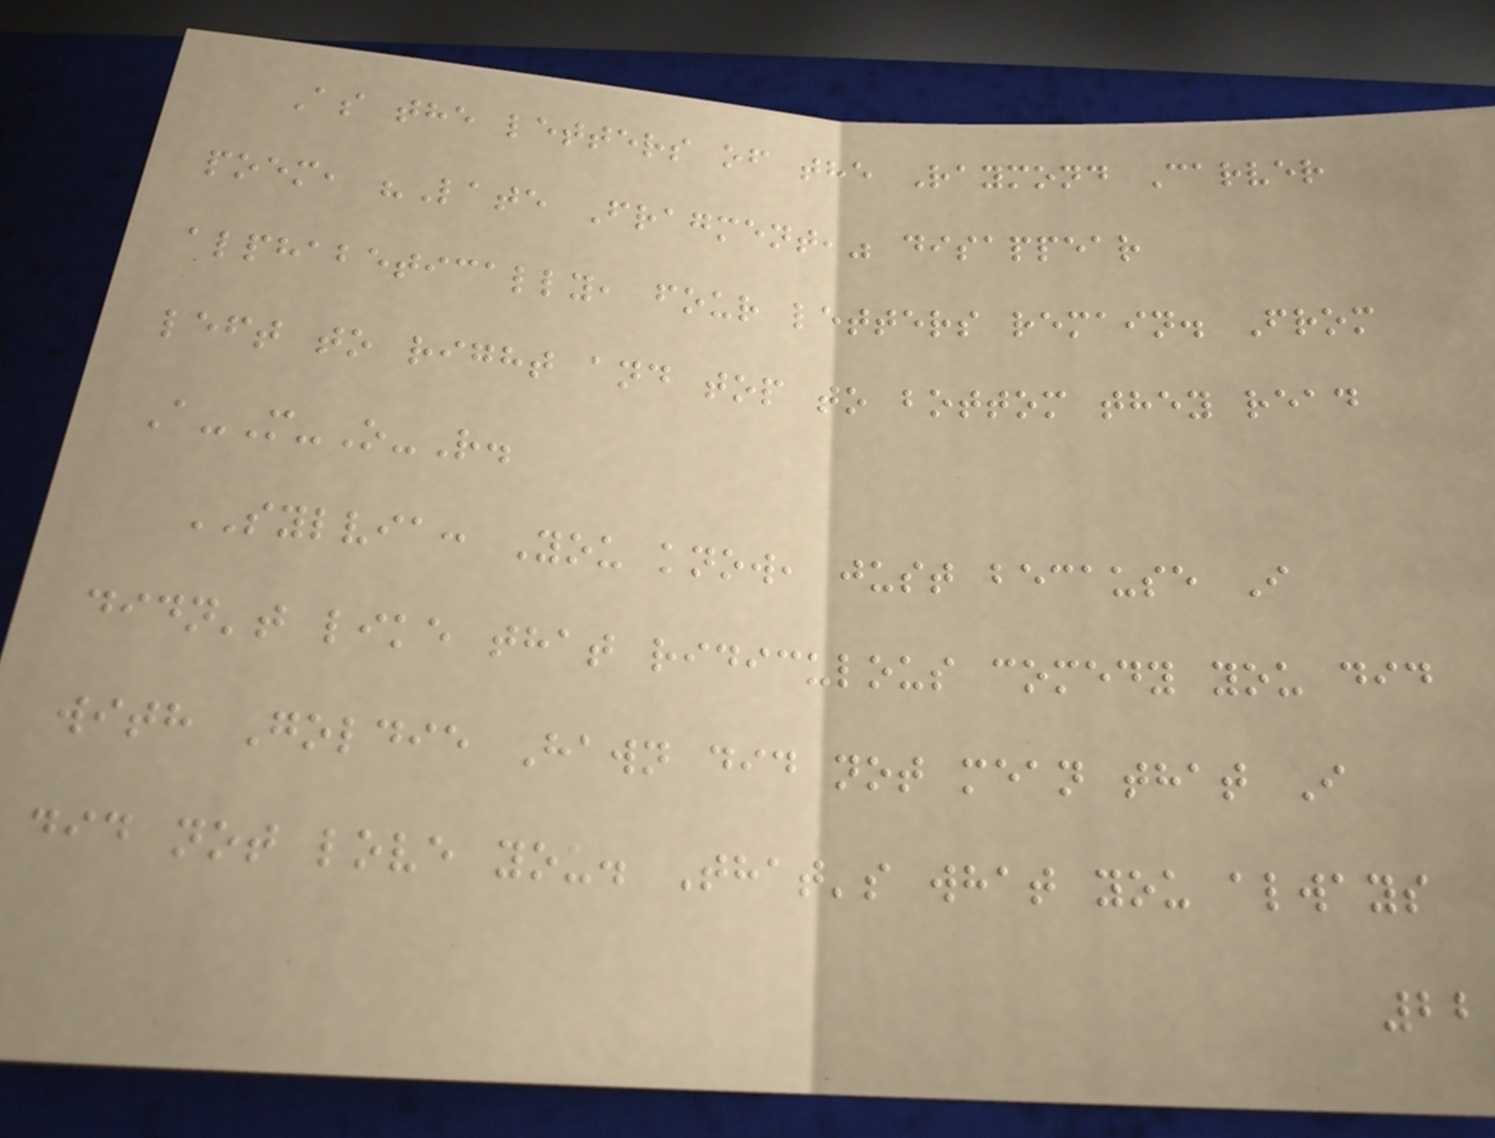As the letters of the Raymond Carver
poem, "Late Fragment," disappear
alphabetically, four letters remain. From
left to right and top to bottom they read
A-M-O-R.
SYLVIA: You know, just because I
didn't like that ridiculous comedy you did
with Goldie Hawn did not mean that I
did not love you. That's what you always
22
